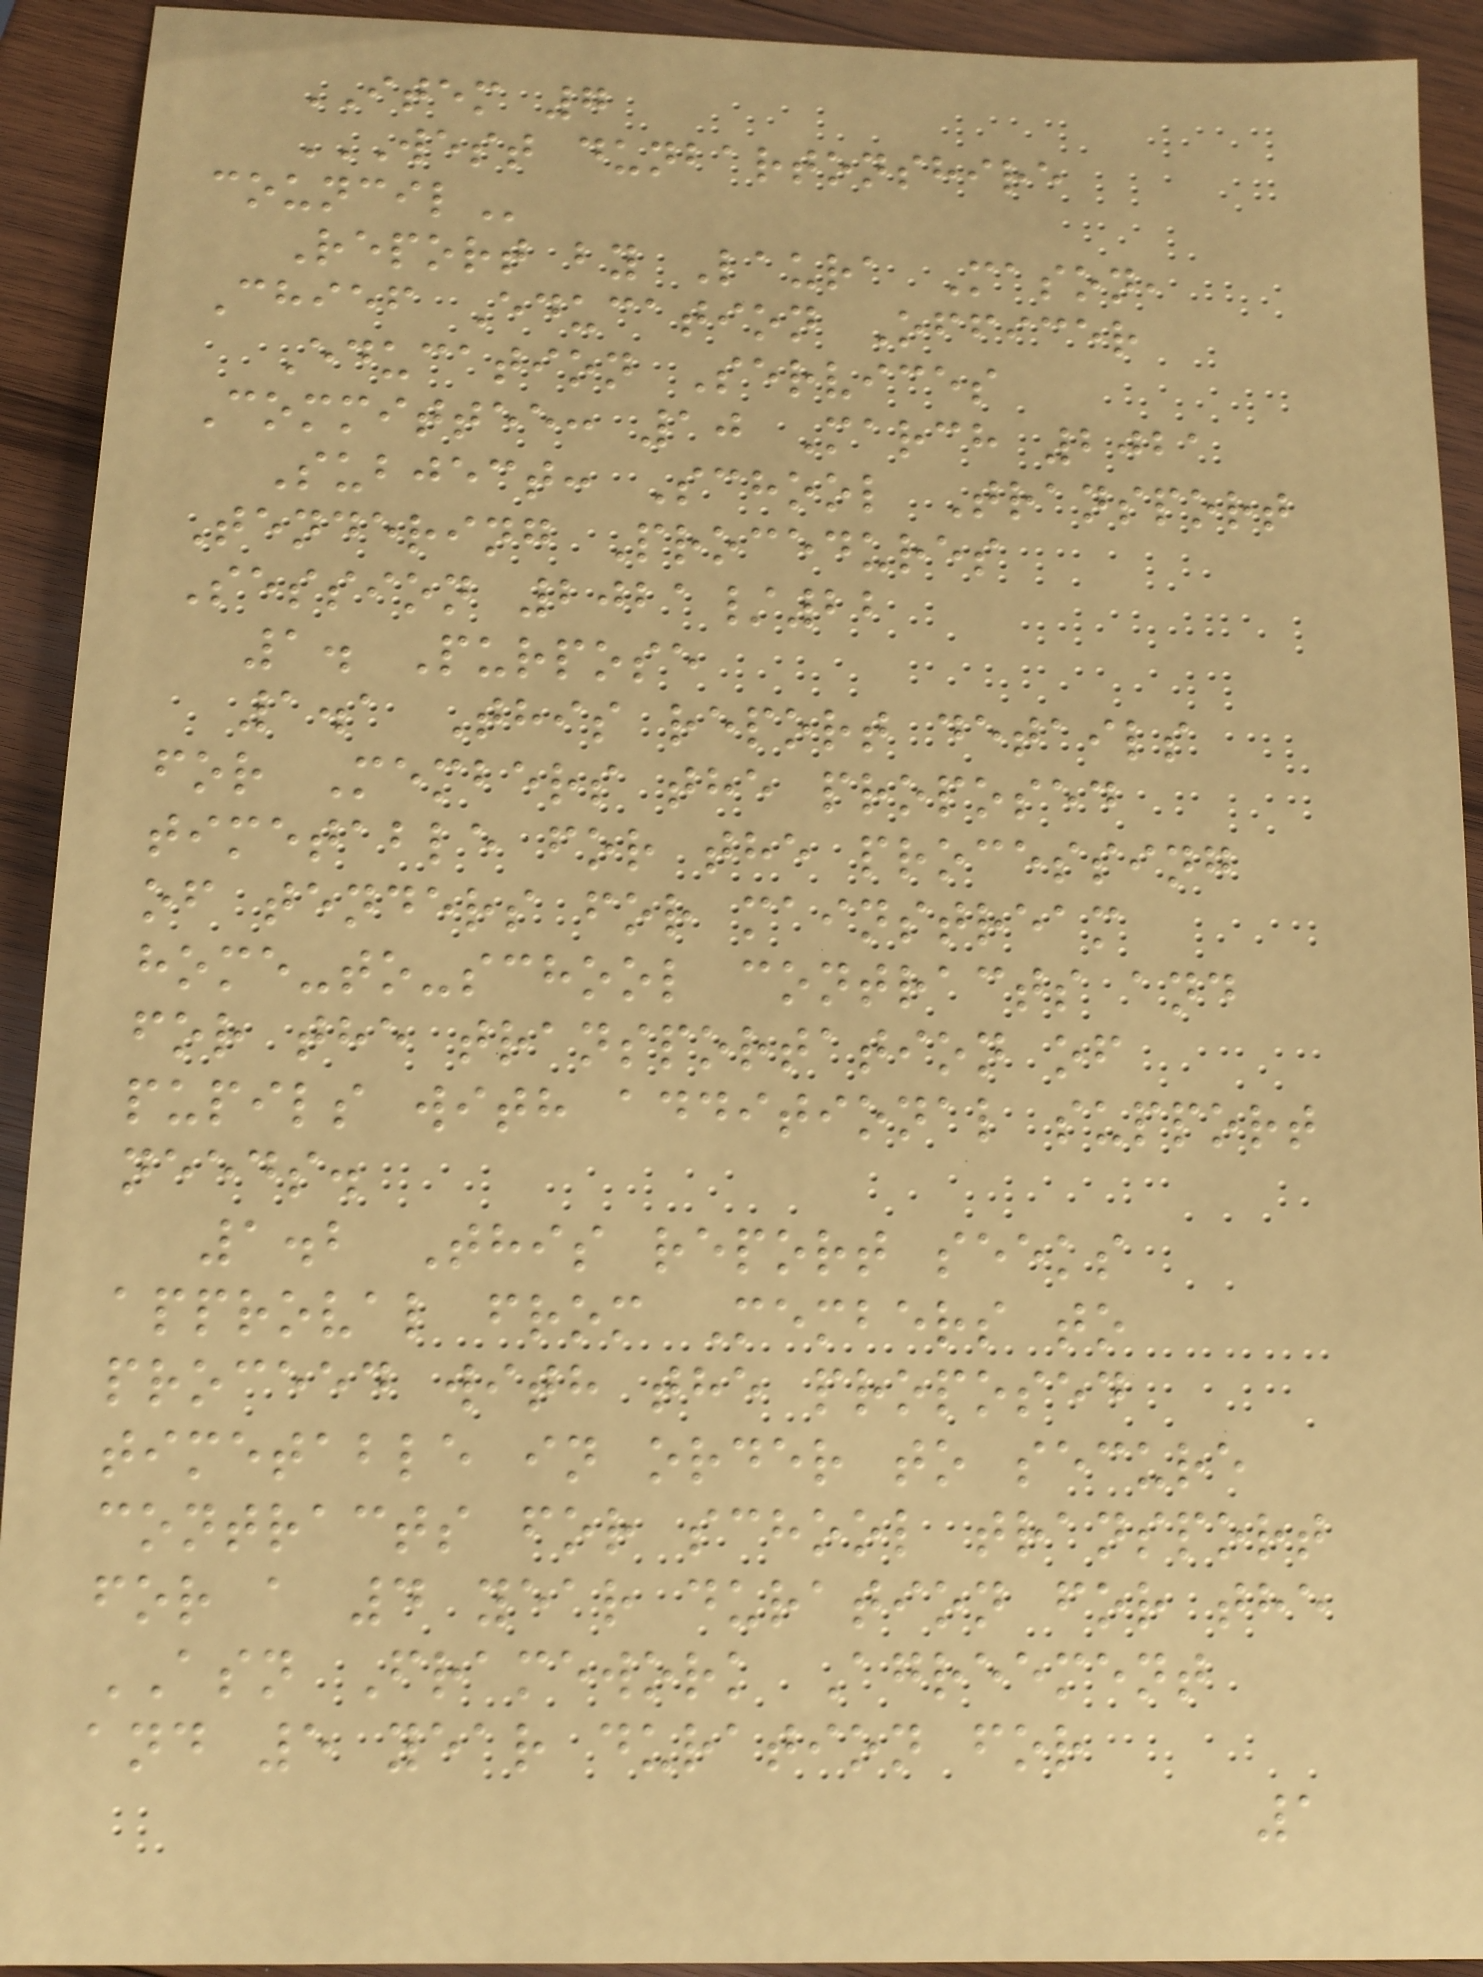ITEM 7
WEST DUNBARTONSHIRE
COUNCIL
Report by Laura Mason,
Chief Education Officer
Education Services
Committee: 10 March 2021
Subject: School Transport
Tendering Procedures
Session 2021/22
1. Purpose
1.1 This report details
for Members the proposed
timetable for the processing
of tenders for mainstream
home-to-school contracts and
for the transportation of
pupils with additional support
needs.
1.2 This report seeks
approval from Members to
proceed with the proposed
timetable in order to secure
contracts for school transport
for a 4 year duration for the
ASN Framework Agreement
and 5 year duration for
1
